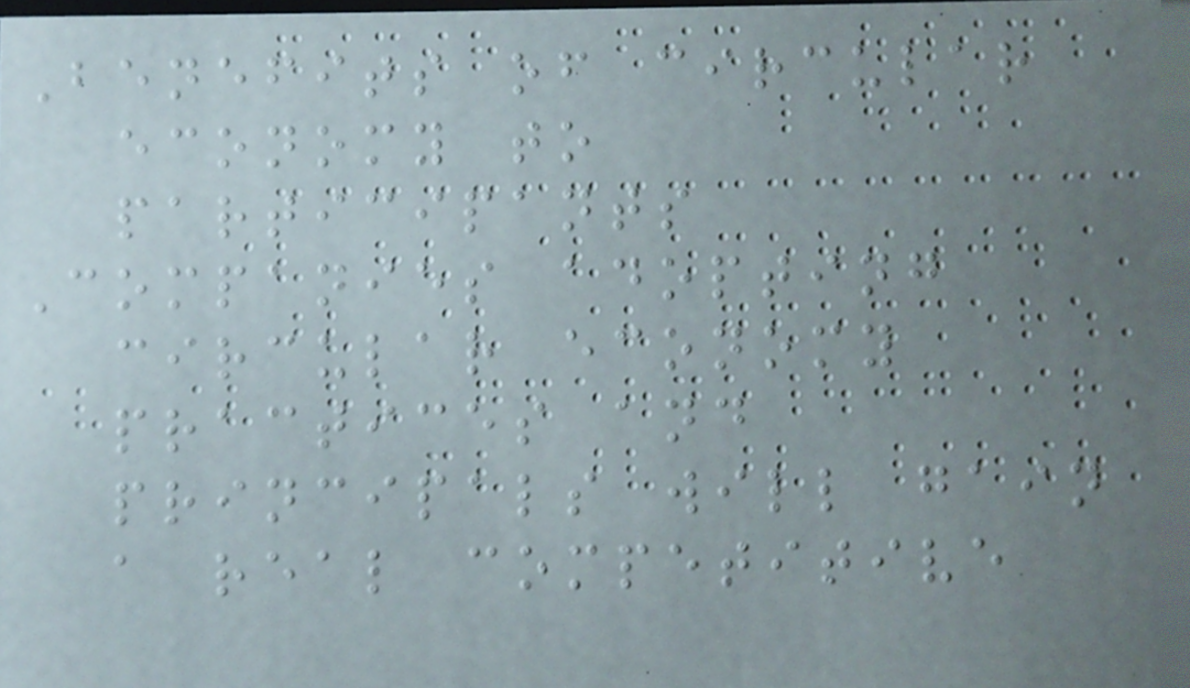Benefits of circular
economy to
participants
Companies adopting
circular economy
practices and
principals will gain
a real competitive
